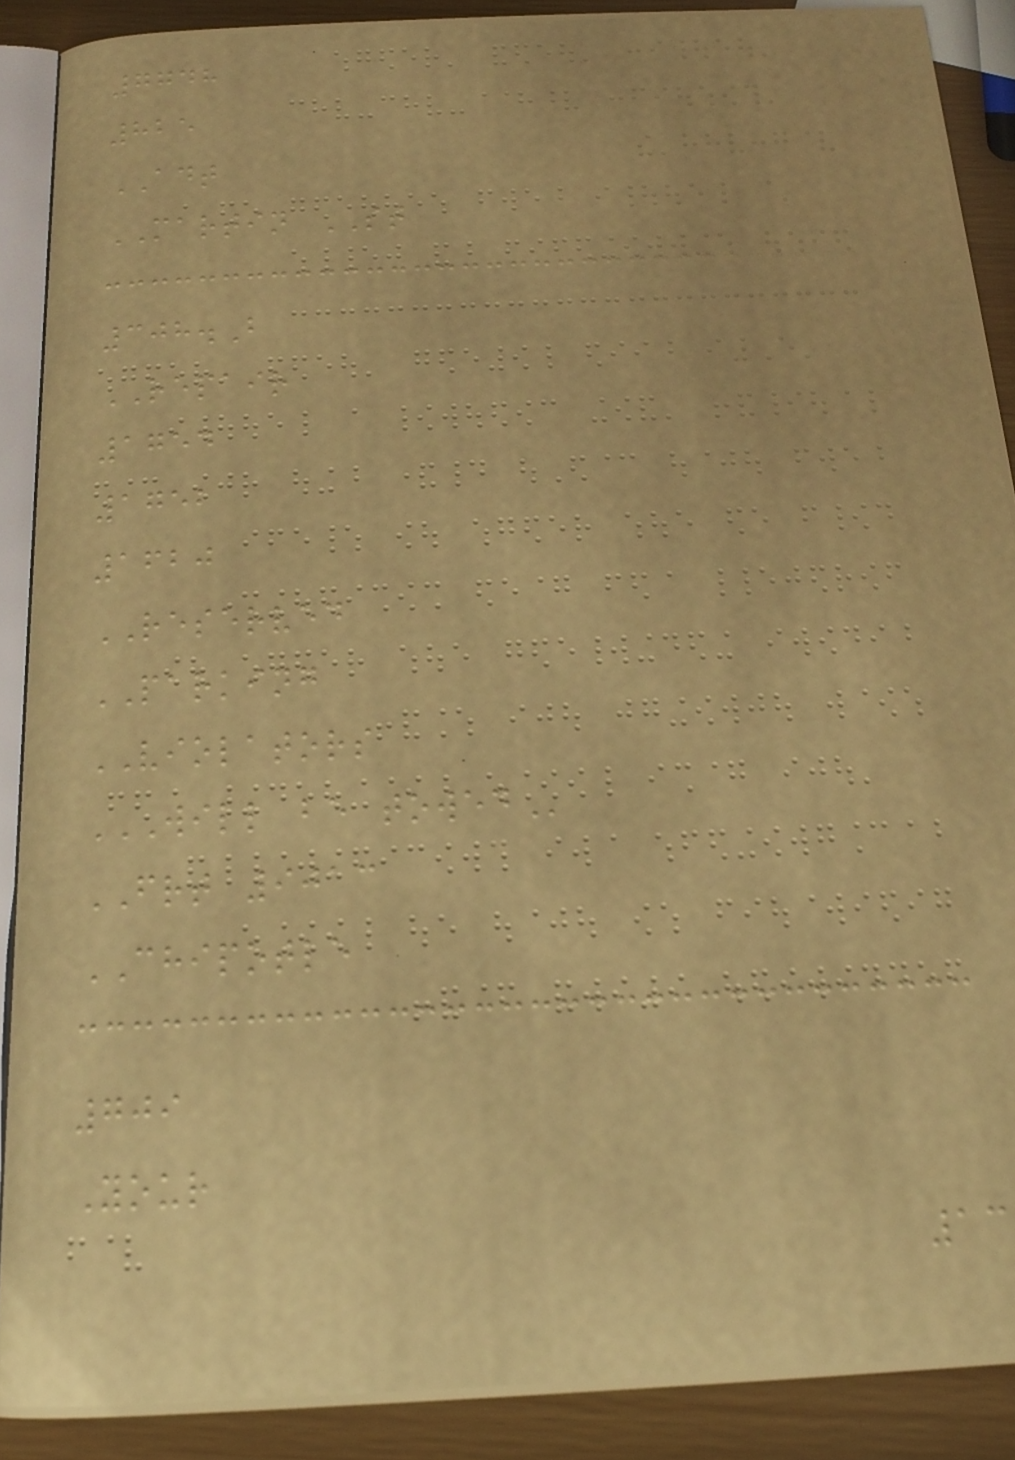7748
825
ADT
MARTIN ST
308.B
REPAIR
1754
1752
1620
RESERVED
PARKING
VIOLATORS
WILL BE TOWED
FRT 9013
CHIPOTLE
709
Your
13
